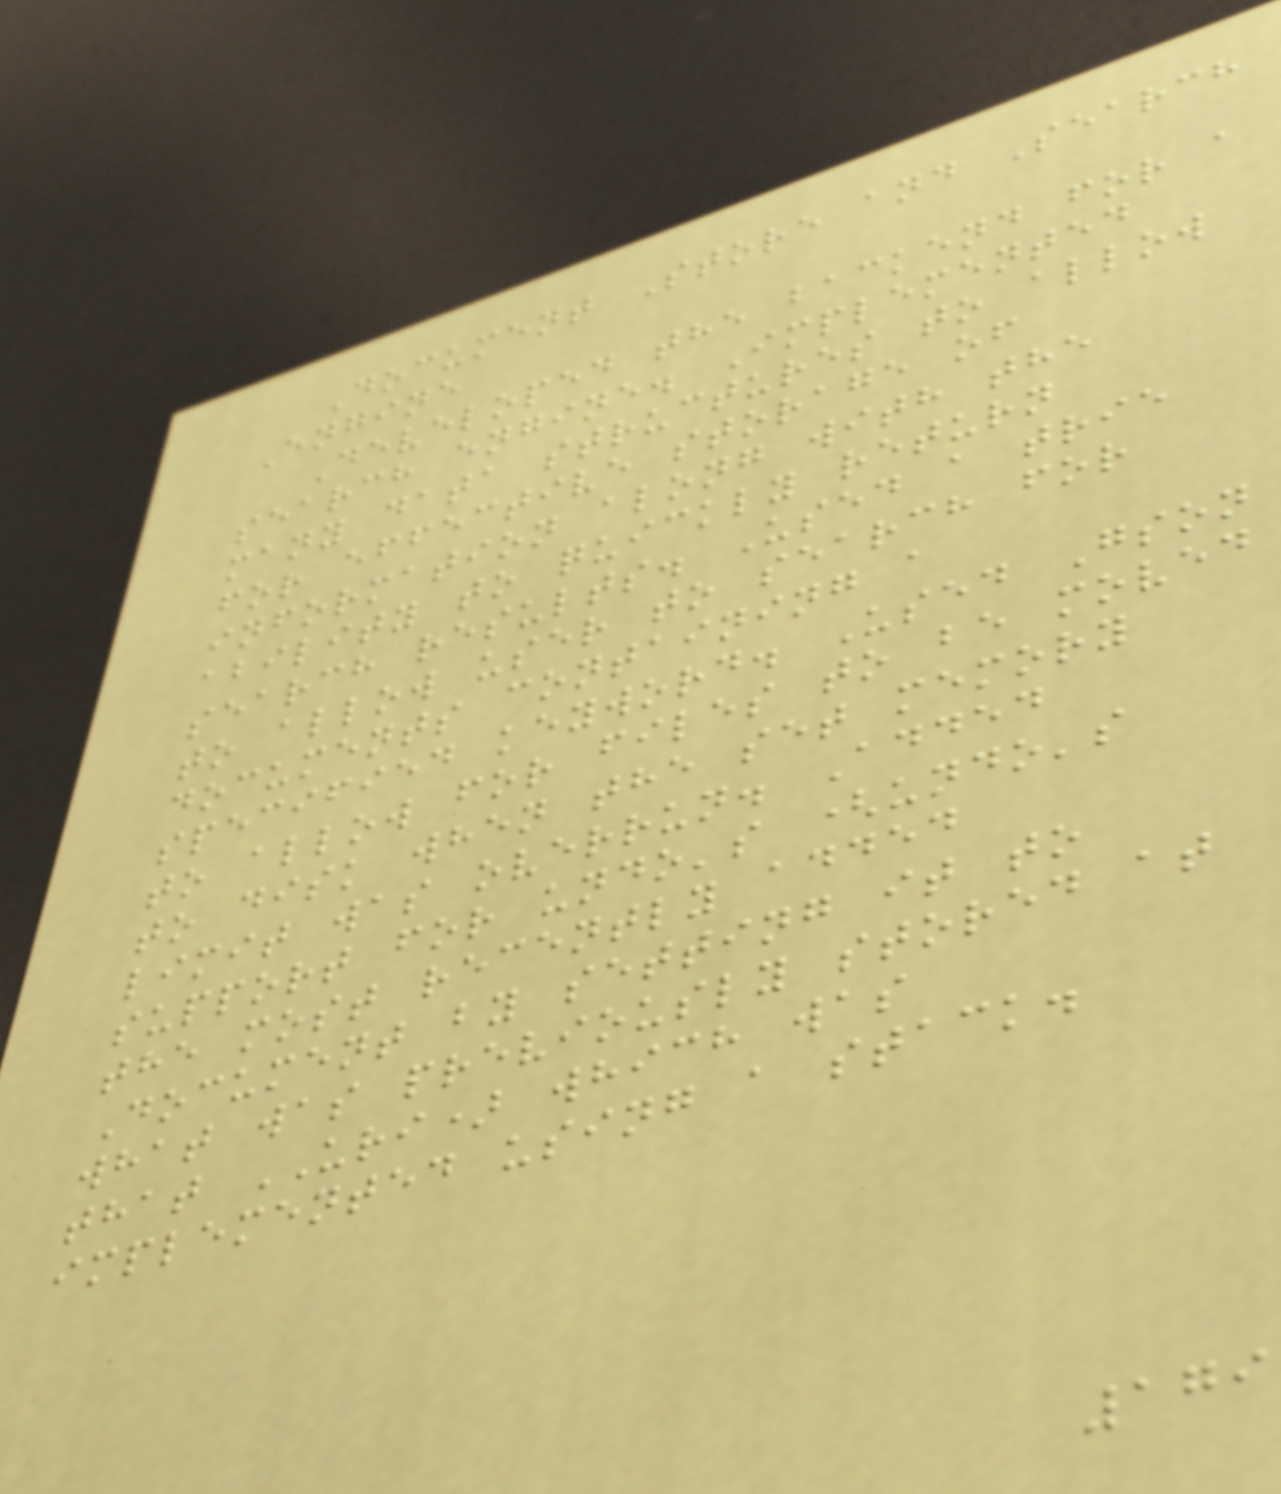Document Store and Search
Engine
Developed the backend for a
search engine. Implemented
many data structures to allow
for effective storage of
information along with the
ability to quickly return
search results. Used a trie
to allow user to search for
documents containing a
specified keyword. Used Gson
to allow for files to be moved
to disk when the set memory
limit was overrun. Added
support for undo's (undo's
the most recently added
Document by setting it to
what was previously stored at
that URI) which was
implemented using a stack.
179
